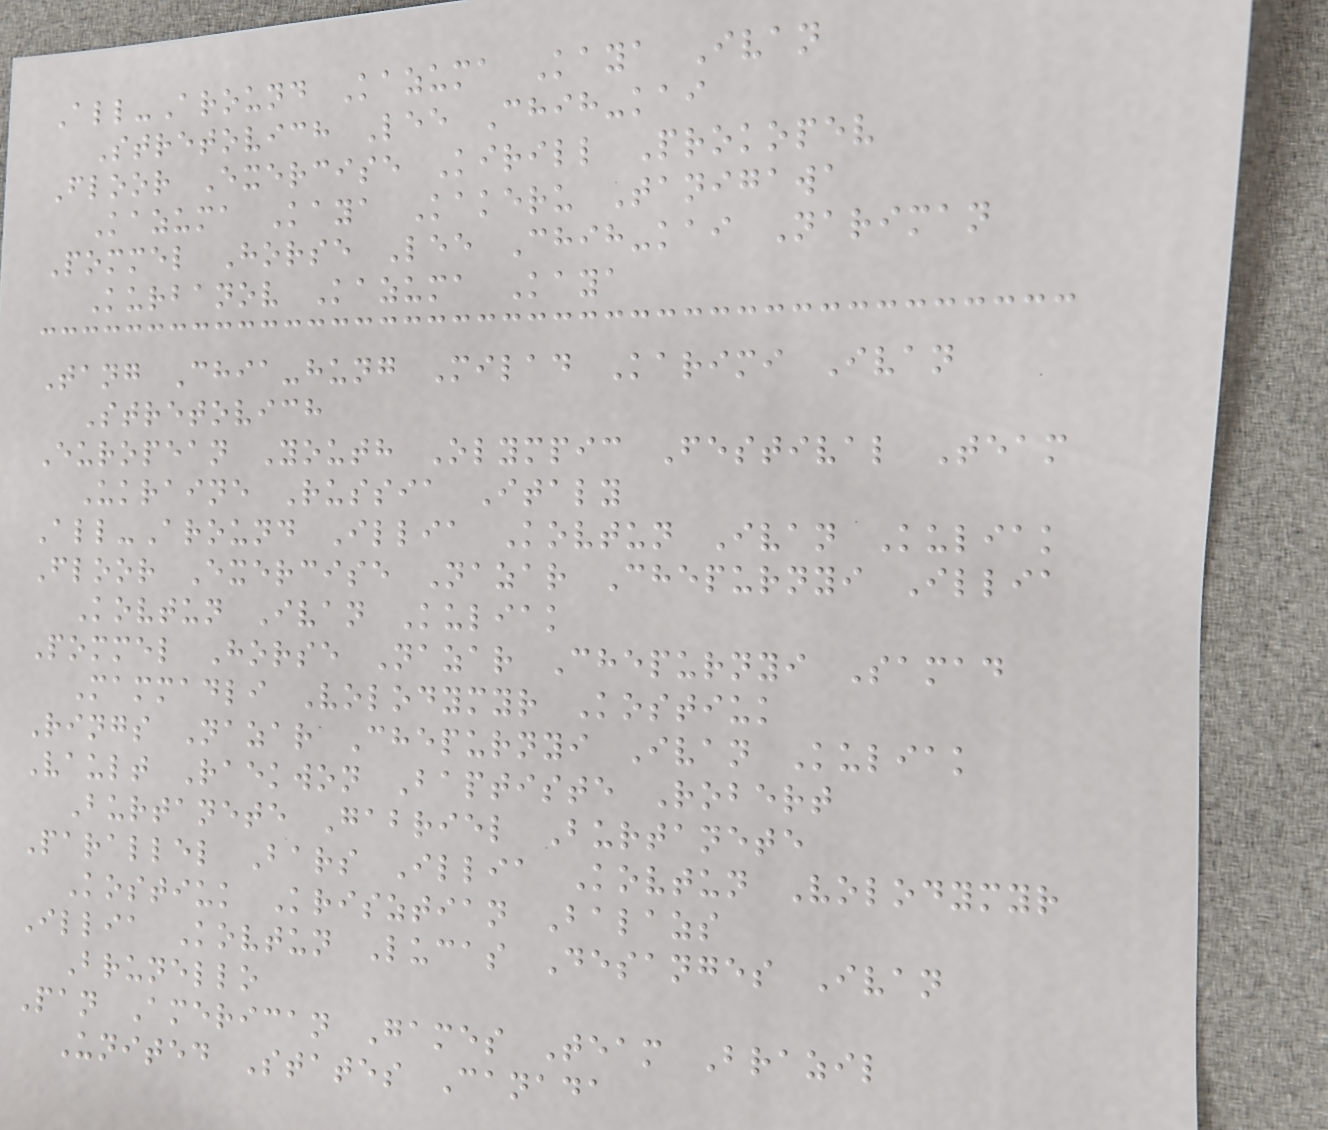All-Around Kazuma Kaya Ivan
Stretovich Lee Chih-kai
Floor Exercise Kirill Prokopev
Kazuma Kaya Kakeru Tanigawa
Pommel Horse Lee Chih-kai Nariman
Kurbanov Kazuma Kaya
Tang Chia-hung Milad Karimi Ivan
Stretovich
European Youth Olympic Festival Team
Ukraine Russia Italy
All-Around Illia Kovtun Ivan Kuliak
Floor Exercise Nazar Chepurnyi Illia
Kovtun Ivan Kuliak
Pommel Horse Nazar Chepurnyi Samad
Mammadli Volodymyr Kostiuk
Rings Nazar Chepurnyi Ivan Kuliak
Vault Raekwon Baptiste Robert
Burtanete Gabriel Burtanete
Parallel Bars Illia Kovtun Volodymyr
Kostiuk Krisztian Balazs
Illia Kovtun Lucas Desanges Ivan
Brunello
Pan American Games Team Brazil
United States Canada
